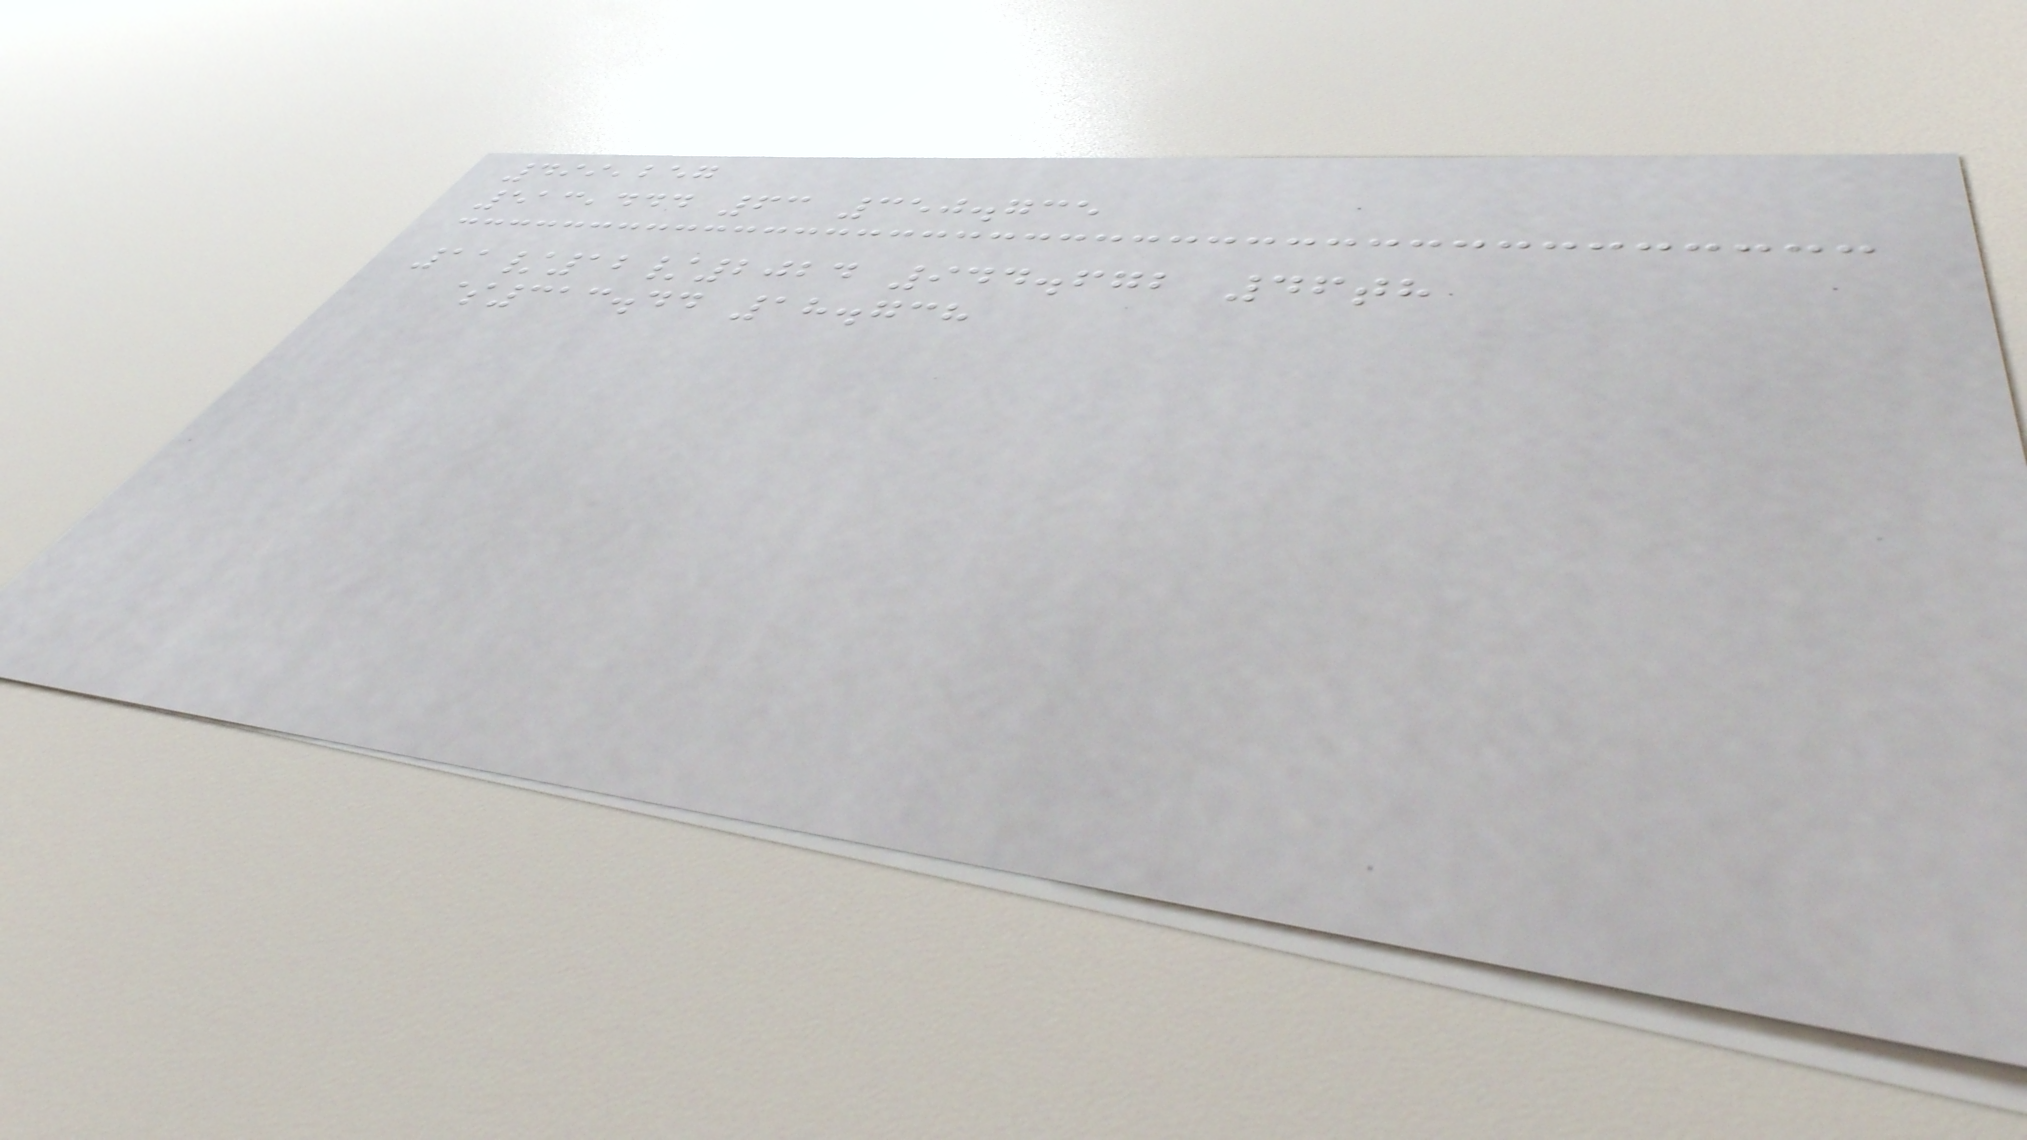499,257
513,444 63 350.735
11/12/2024 944.672 46th
$313.44 18.738
